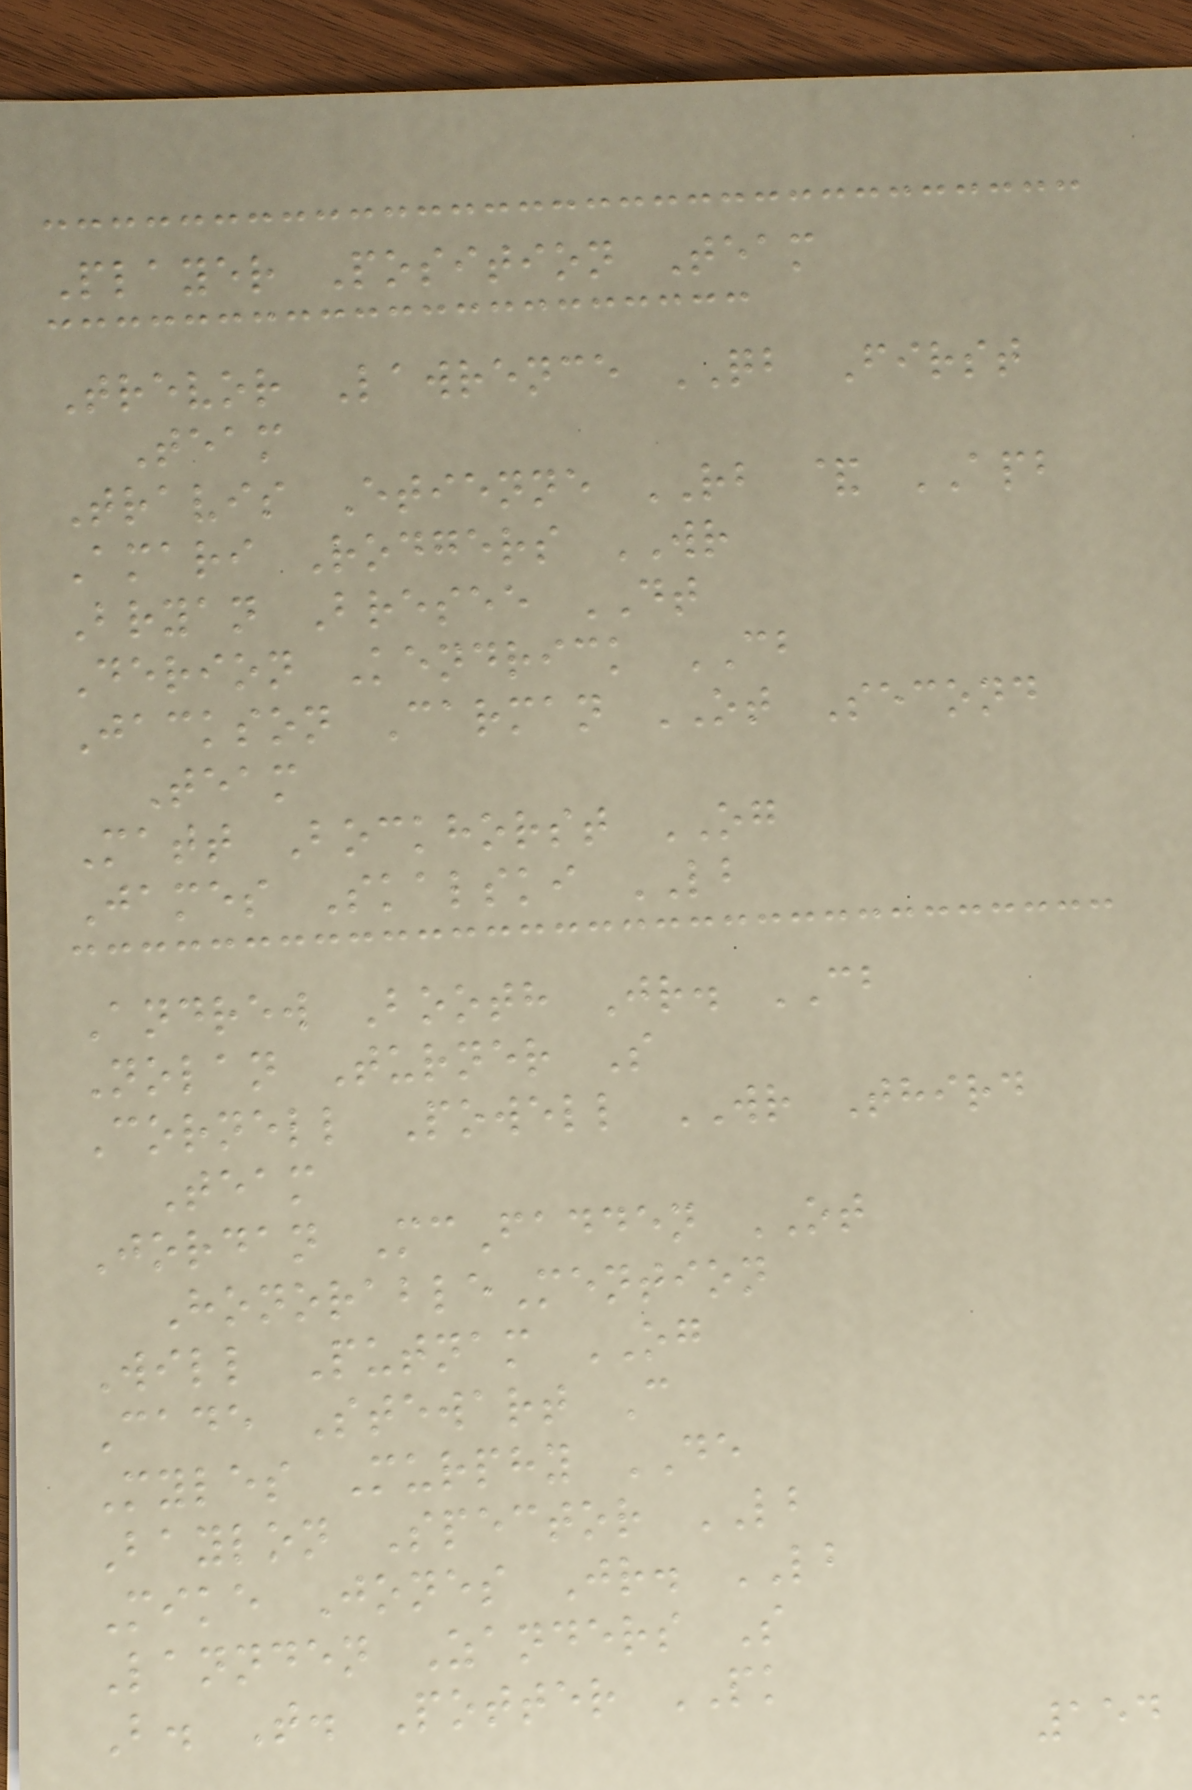Player Position Team
Trevor Lawrence QB First
Team
Travis Etienne RB & APB
Amari Rodgers WR
Bryan Bresee DT
Derion Kendrick CB
Jackson Carman OT Second
Team
Matt Bockhorst OG
James Skalski LB
Andrew Booth Jr. CB
Nolan Turner S
Cornell Powell WR Third
Team
Jordan McFadden OT
HonorableMention
Will Putnam OG
Cade Stewart C
Myles Murphy DE
Baylon Spector LB
Mike Jones Jr. LB
Lannden Zanders S
B. T. Potter PK
154
